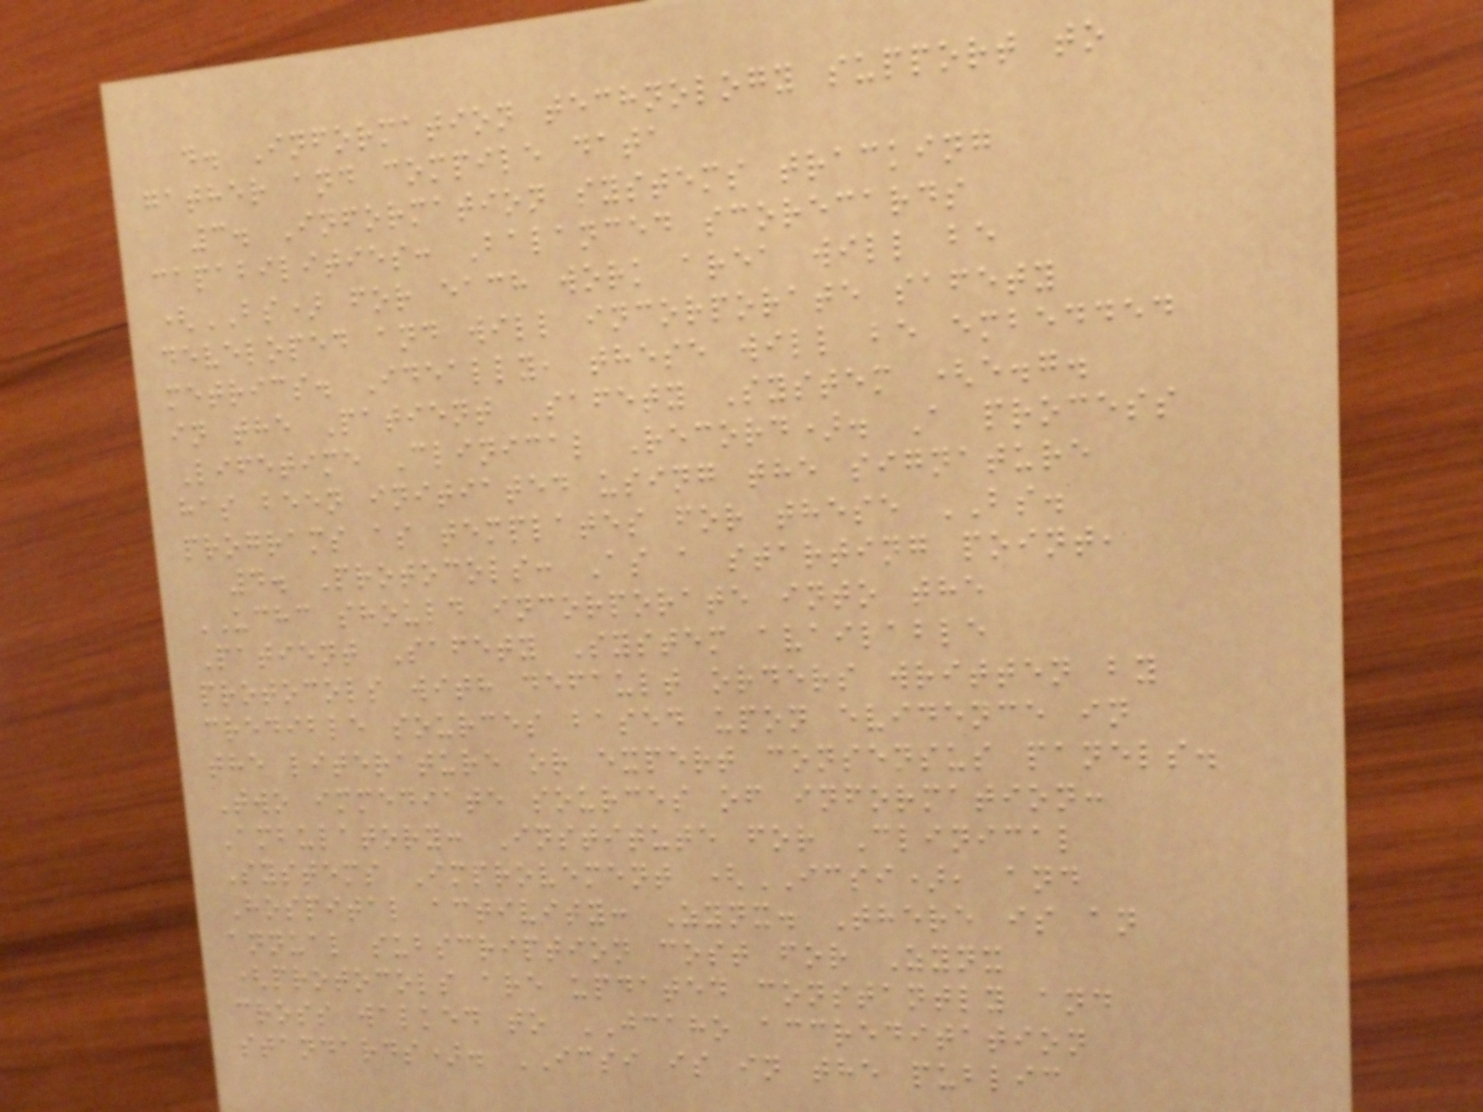d. Information technology support to
gather and compile data
3. Information systems tracking
capabilities: Balanced scorecards
(BS) for each work area will be
developed and will incorporate safety
metrics. Ideally, these will be embedded
in the Patient Safety System (e.g.
Lifetime Clinical Record). A process
has been initiated using the signature
programs as templates for these BS.
4. Protocols: As a starting point,
UCHC should incorporate into the
Patient Safety System available
protocols with default orders written by
credible sources based upon evidence in
the literature or expert consensus panels.
Two immediate sources of information:
Ambulatory: Institute for Clinical
Systems Improvement (ICSI), and
Hospital activity: Zynx. There is an
annual subscription cost for Zynx
(protocols are updated constantly and
cross walked to JCAHO accreditation
standards). ICSI is in the public
